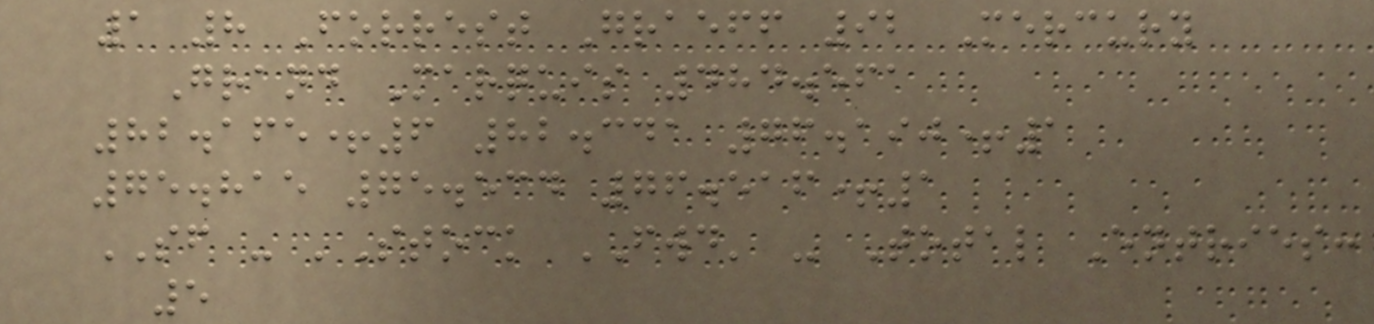1 8 Forrest Graeff 92 Mercury
Grand Marquis 484.561
82.165+6 82.341 76.190+1
75.815 75.534 76.516+1
SF - 'Stock FWD' - Total Entries:
5
